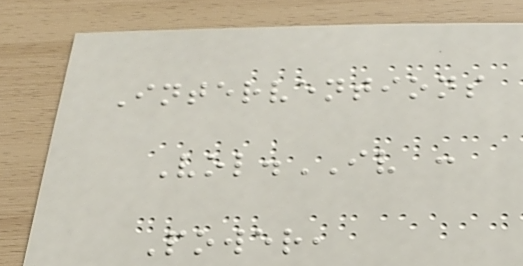Interventions
Vol.IV :
Power,
